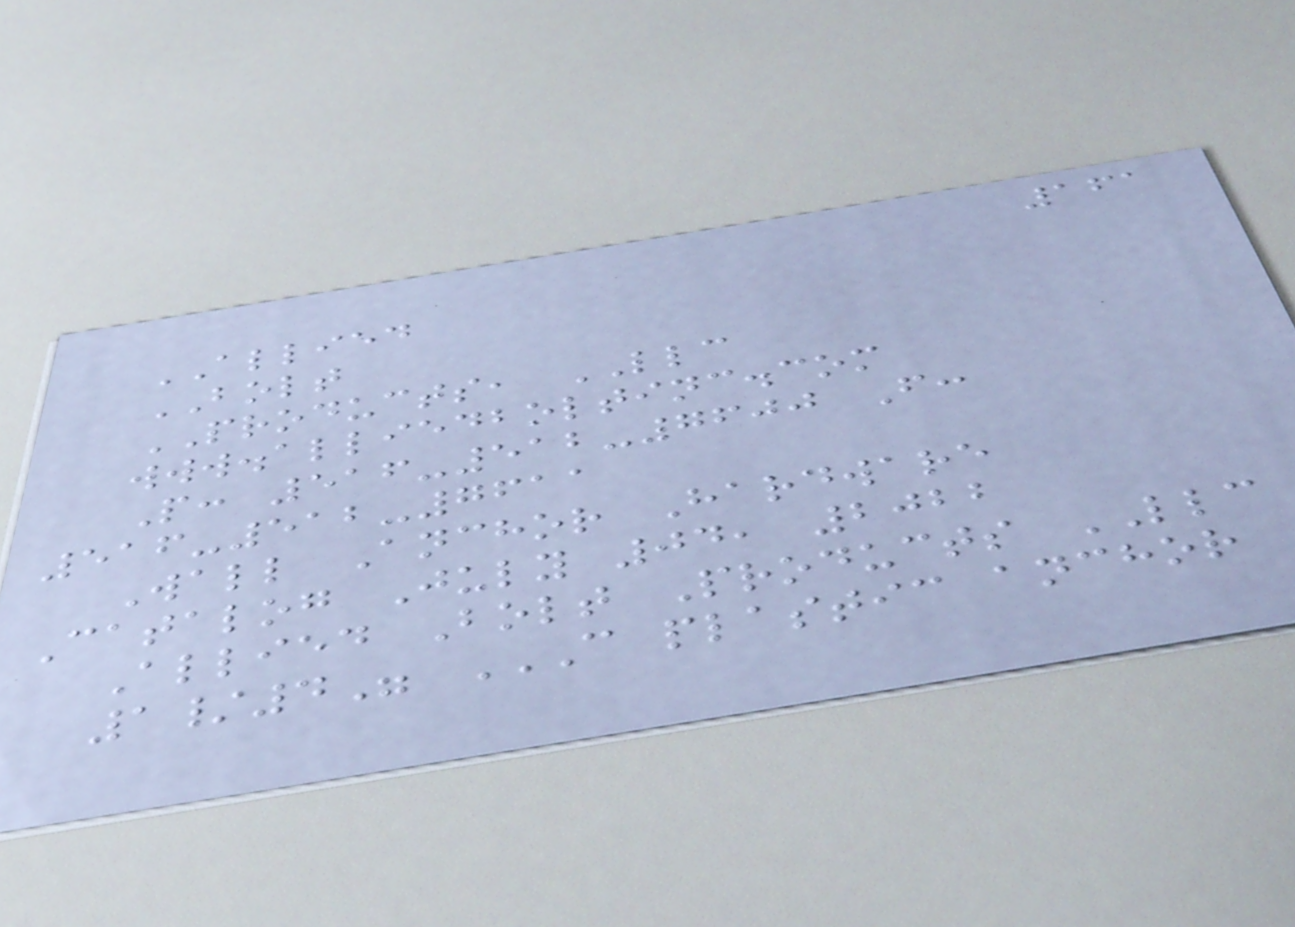161
ALLIED
BOLT
PRODUCTS, LLC
www.alliedboltinc.com
P: 516-512-7600 F:
516-512-7611
Wall Anchor Hardware
Catalog July 04, 2022
Allied Bolt Products LLC
1/4" C PLASTIC ANCHOR
